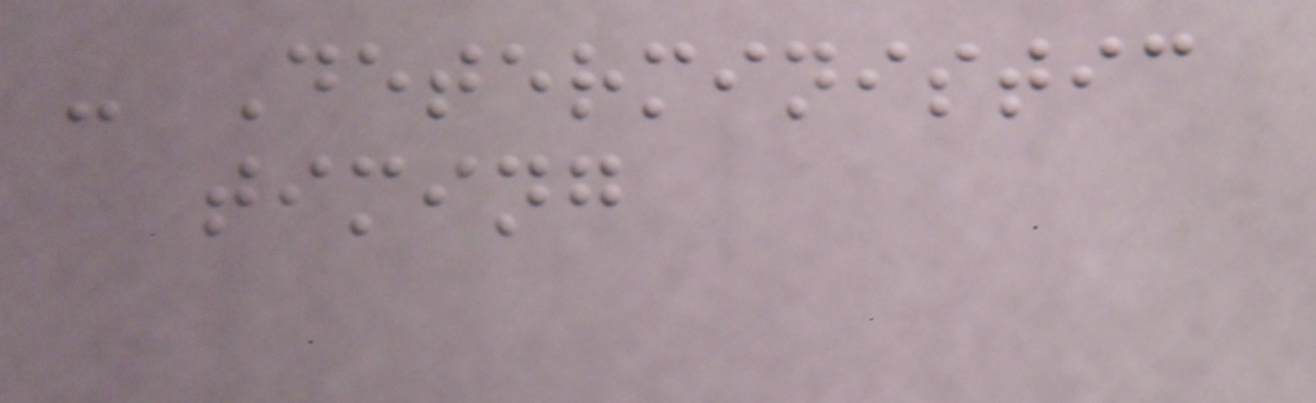- Deterministic
timing
